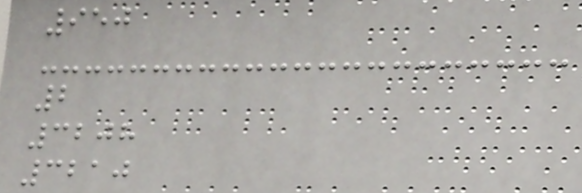950
2
3208
3210
